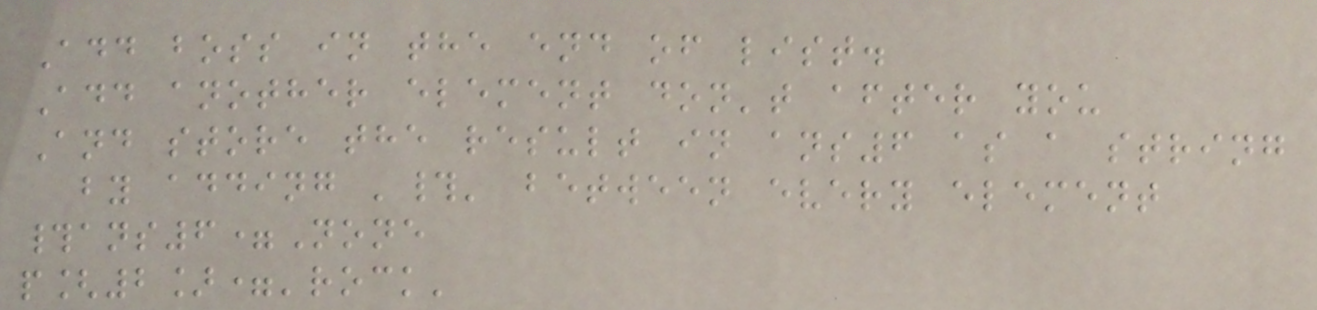Add boss in the end of list.
Add another element don't after you
And store the result in ans6 as a string
by adding '#' between every element
#ans6=None
p[2]='rock'
